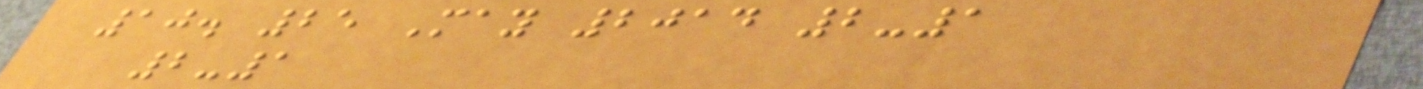10. 25 May 2014 2-1
2-1
